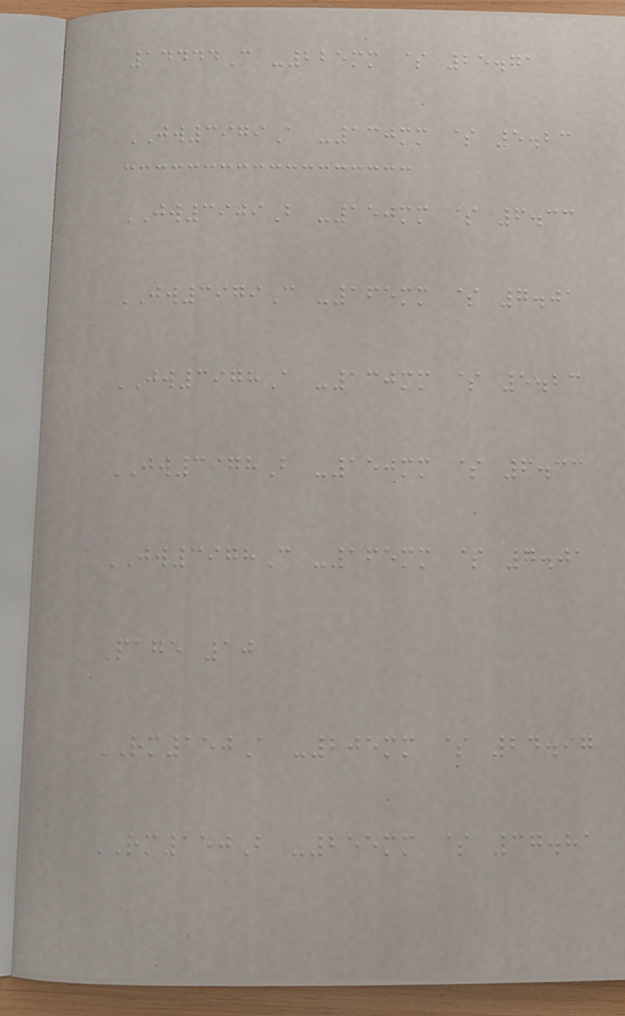14444C -225mm $ 25.71
JW3979A -130mm $ 5.23
JW3979B -150mm $ 6.33
JW3979C -165mm $ 7.01
JW3978A -130mm $ 5.23
JW3978B -150mm $ 6.33
JW3978C -165mm $ 7.01
Page 10
RM150A -205mm $ 24.97
RM150B -255mm $ 37.81
